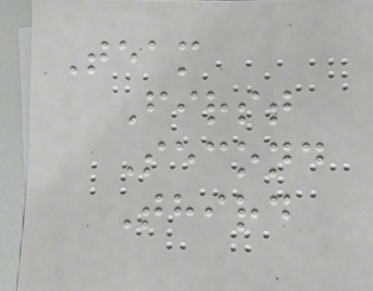Team
First
Second
Third
